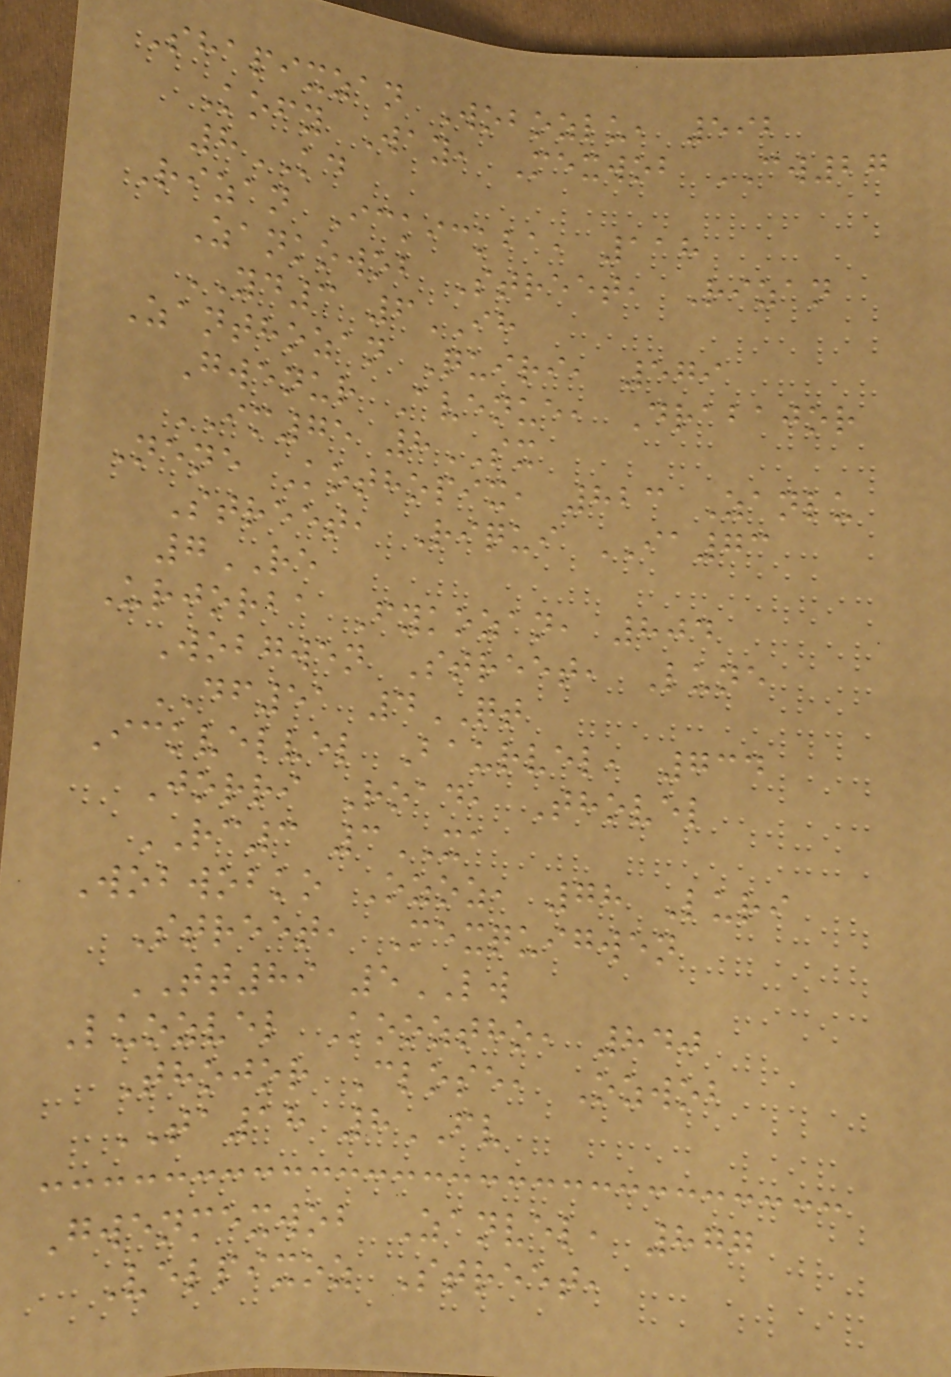Shapixzan Wobozlu, 592
Kofy Way, Mexwob CW27
8KD
Rizan Ickickba, 118
Zankowob Street, Rizan
YD3 6IH
Zanthozan Quiri, 579
Gwenur Avenue, Drabajor
IM75 8SX
Nene Kothopix, 823 Zanlu
Street, Riqui IA73
7RE
Urjorba Fykozan, 804
Wobgwen Street, Lune
DF51 4QT
Ickvelvel Baurvel, 734
Jorri Road, Thovel
RC3 3XA
Wobwobko Ozoz, 78 Luri
Street, Mexquigwen
TT89 5LW
Luozvel Kooztho, 840
Thojor Close, Ozwob
TA18 8FV
Gwenmexwob Zanvel, 877
Velpixoz Street,
